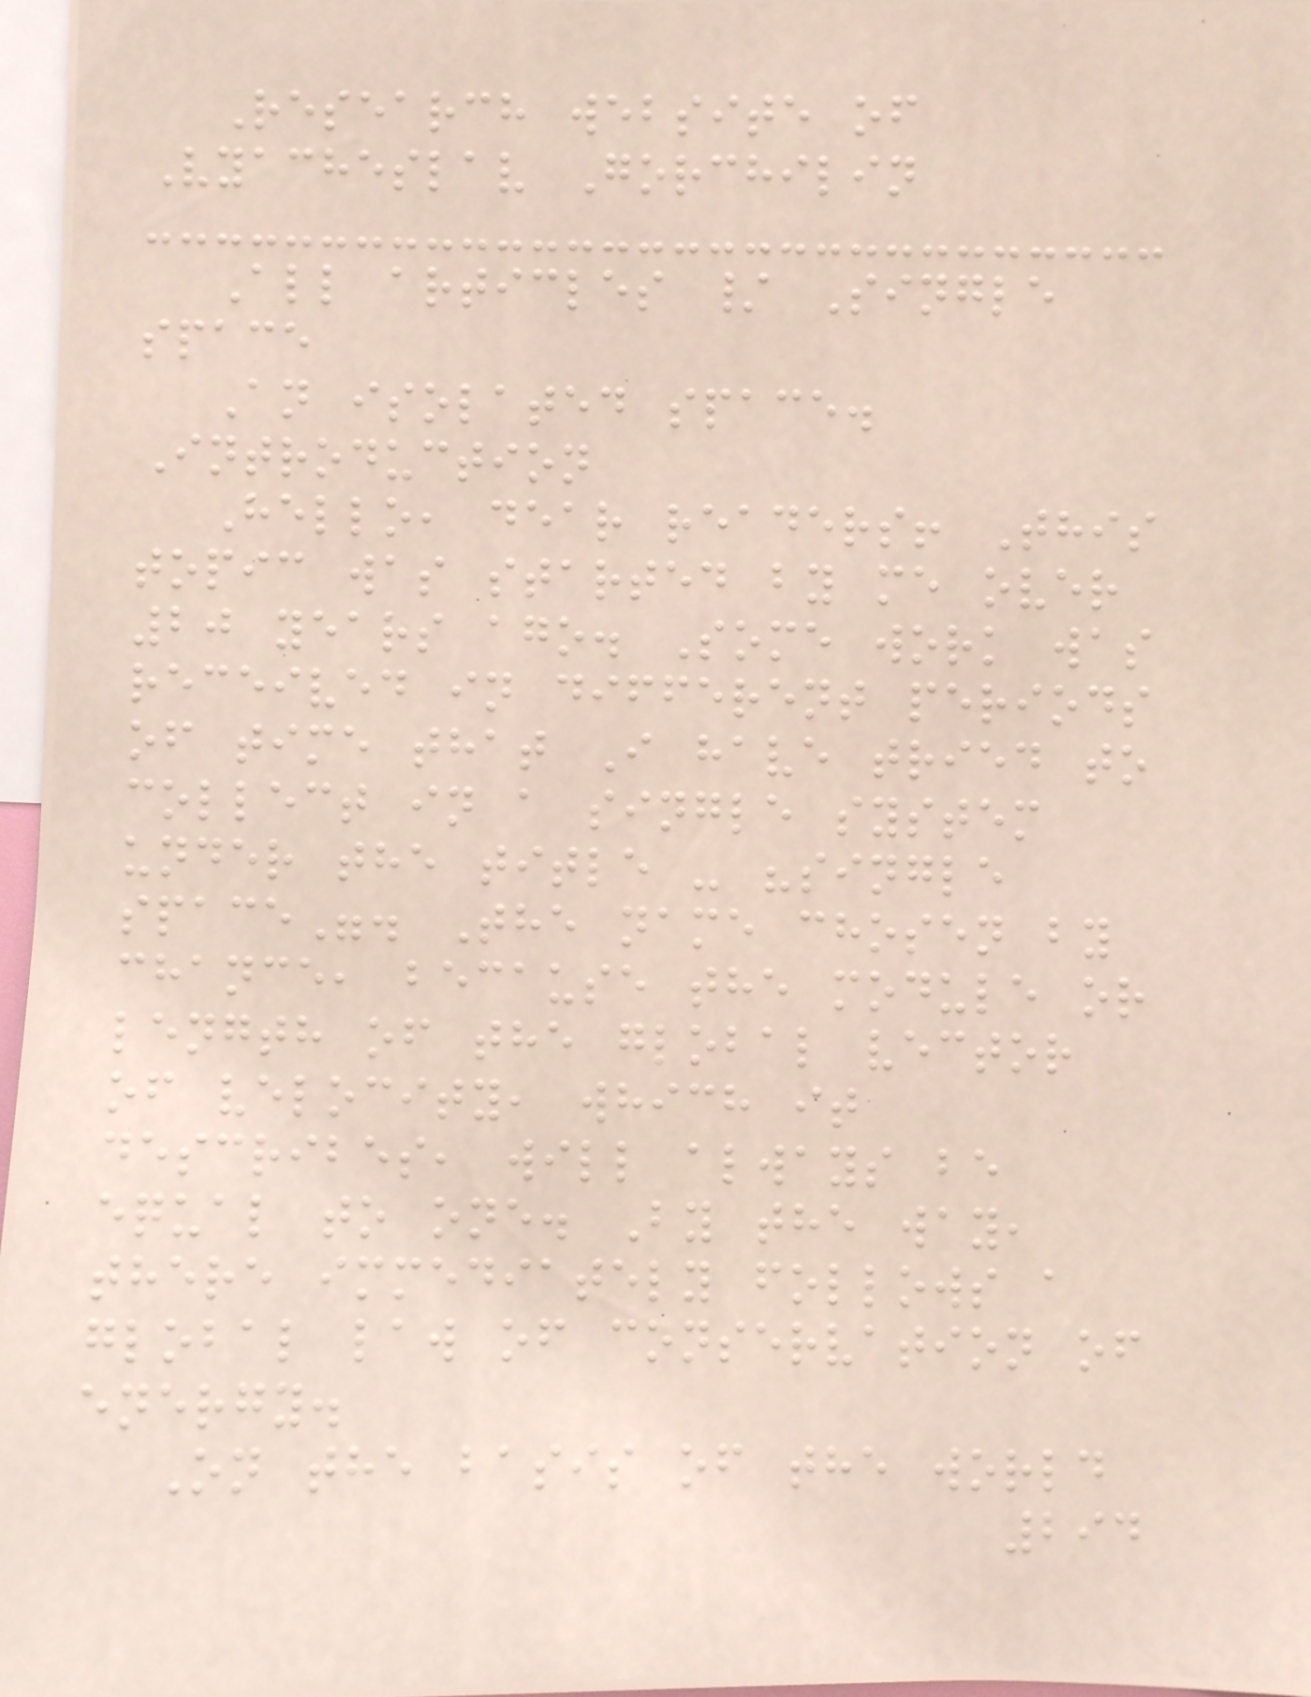Research website of
Vyacheslav Gorchilin
All articles / Single
space
An isolated space.
Introduction
Hello, dear readers! This
topic was started by me over
20 years ago. Some work was
received in different periods
of time that I have tried to
collect in a single system
under the title - "single
space". The name chosen by
chance, because the module or
length of the global vector
of velocity, which it
describes, will always be
equal to one. By the way,
there immediately follows a
global law of conservation of
energy.
On the basis of the world
294
